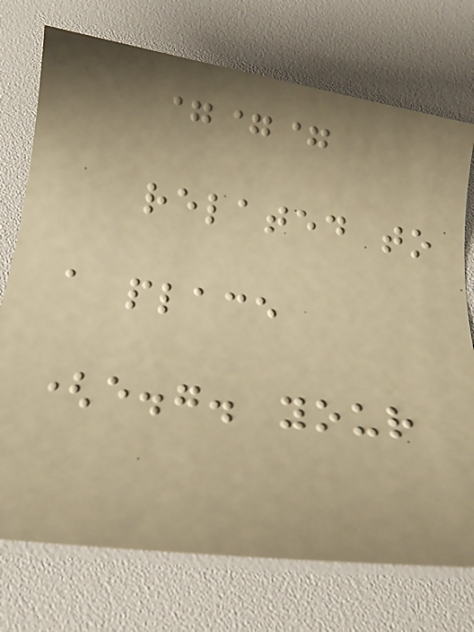===
related to
a place
(e.g. your
